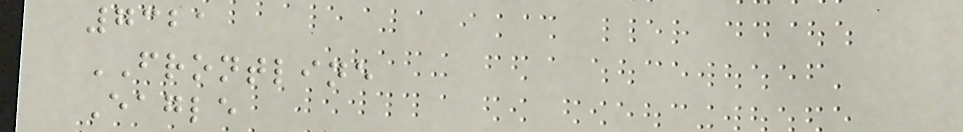7321
FRONTLINE
Eagle
